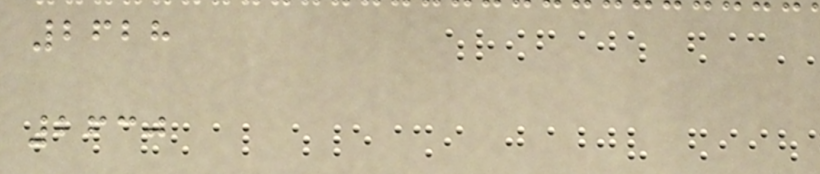2628
2630
